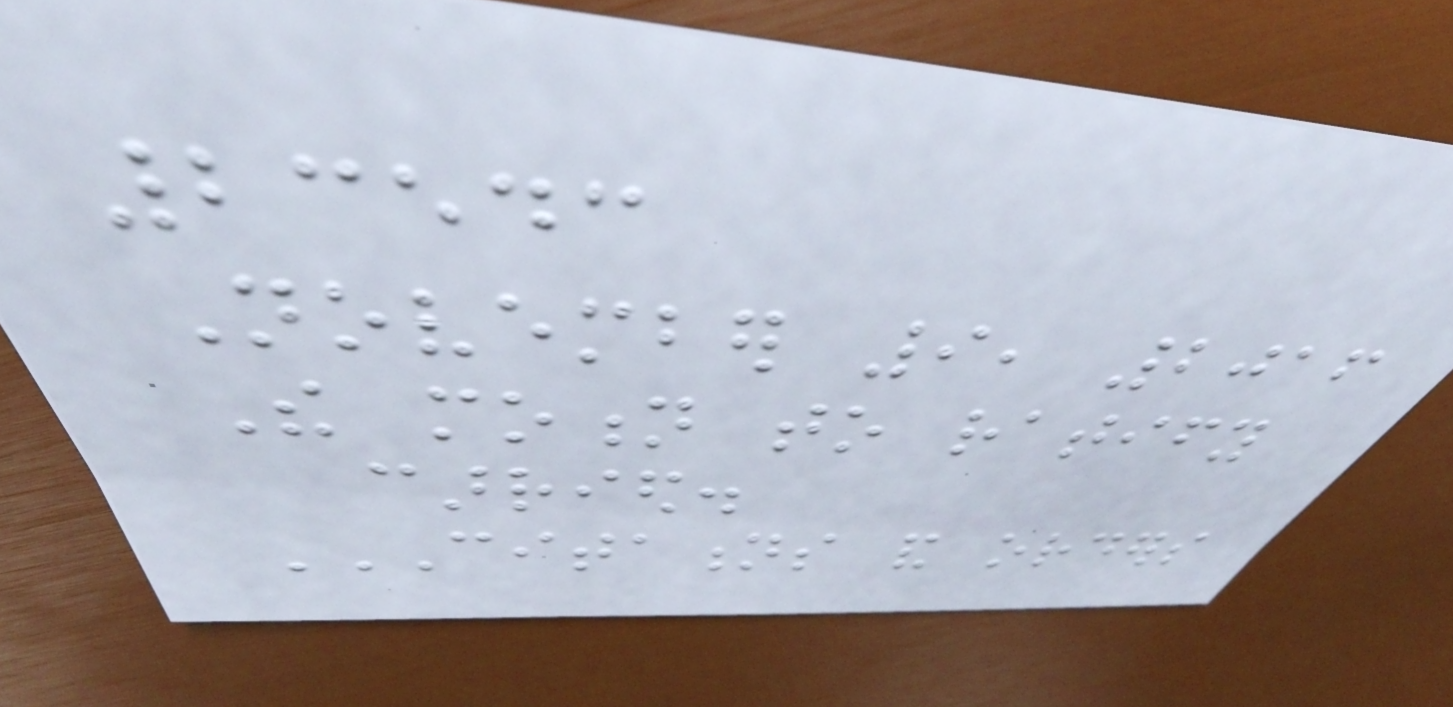23543
November 9, 2016
The motion to ratify
carried.
CITATIONS AND ORDERS
